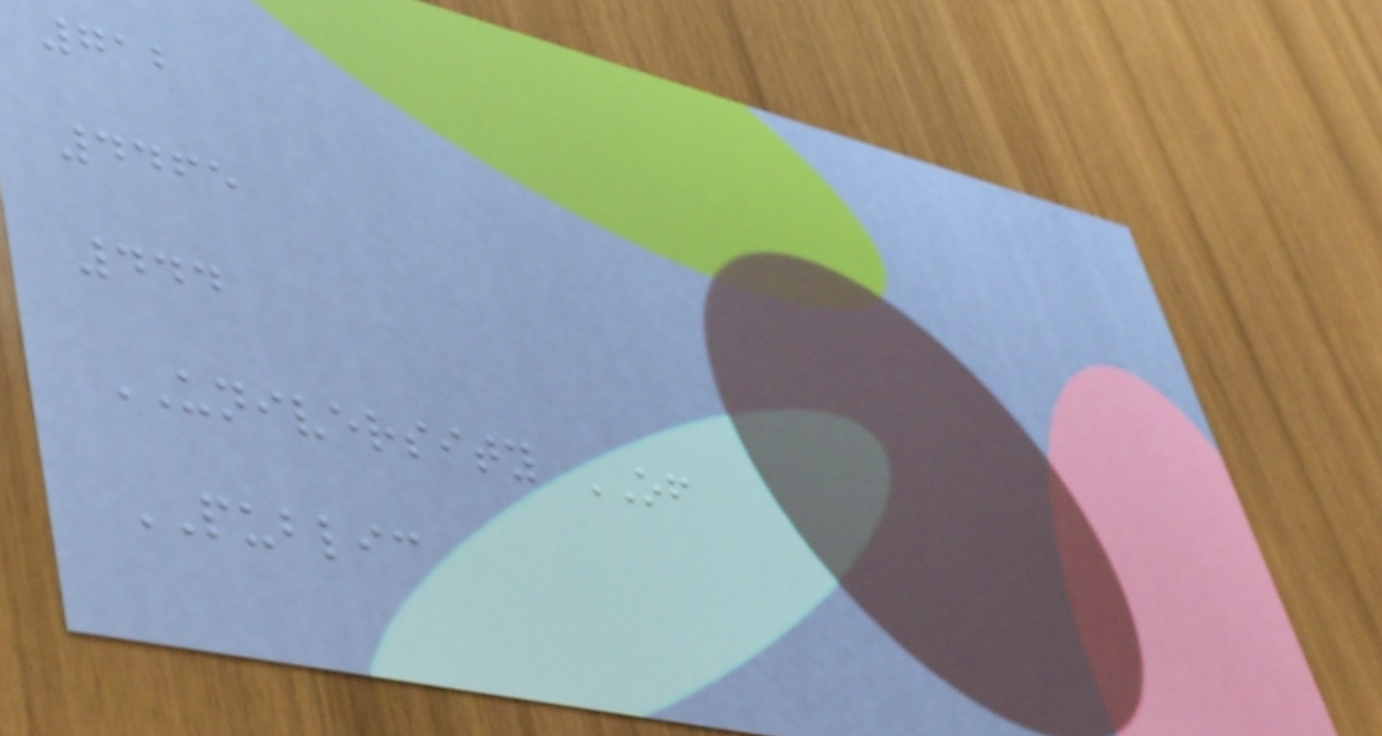712
4465
444
UNIVERSITY OF
PUBLIC
